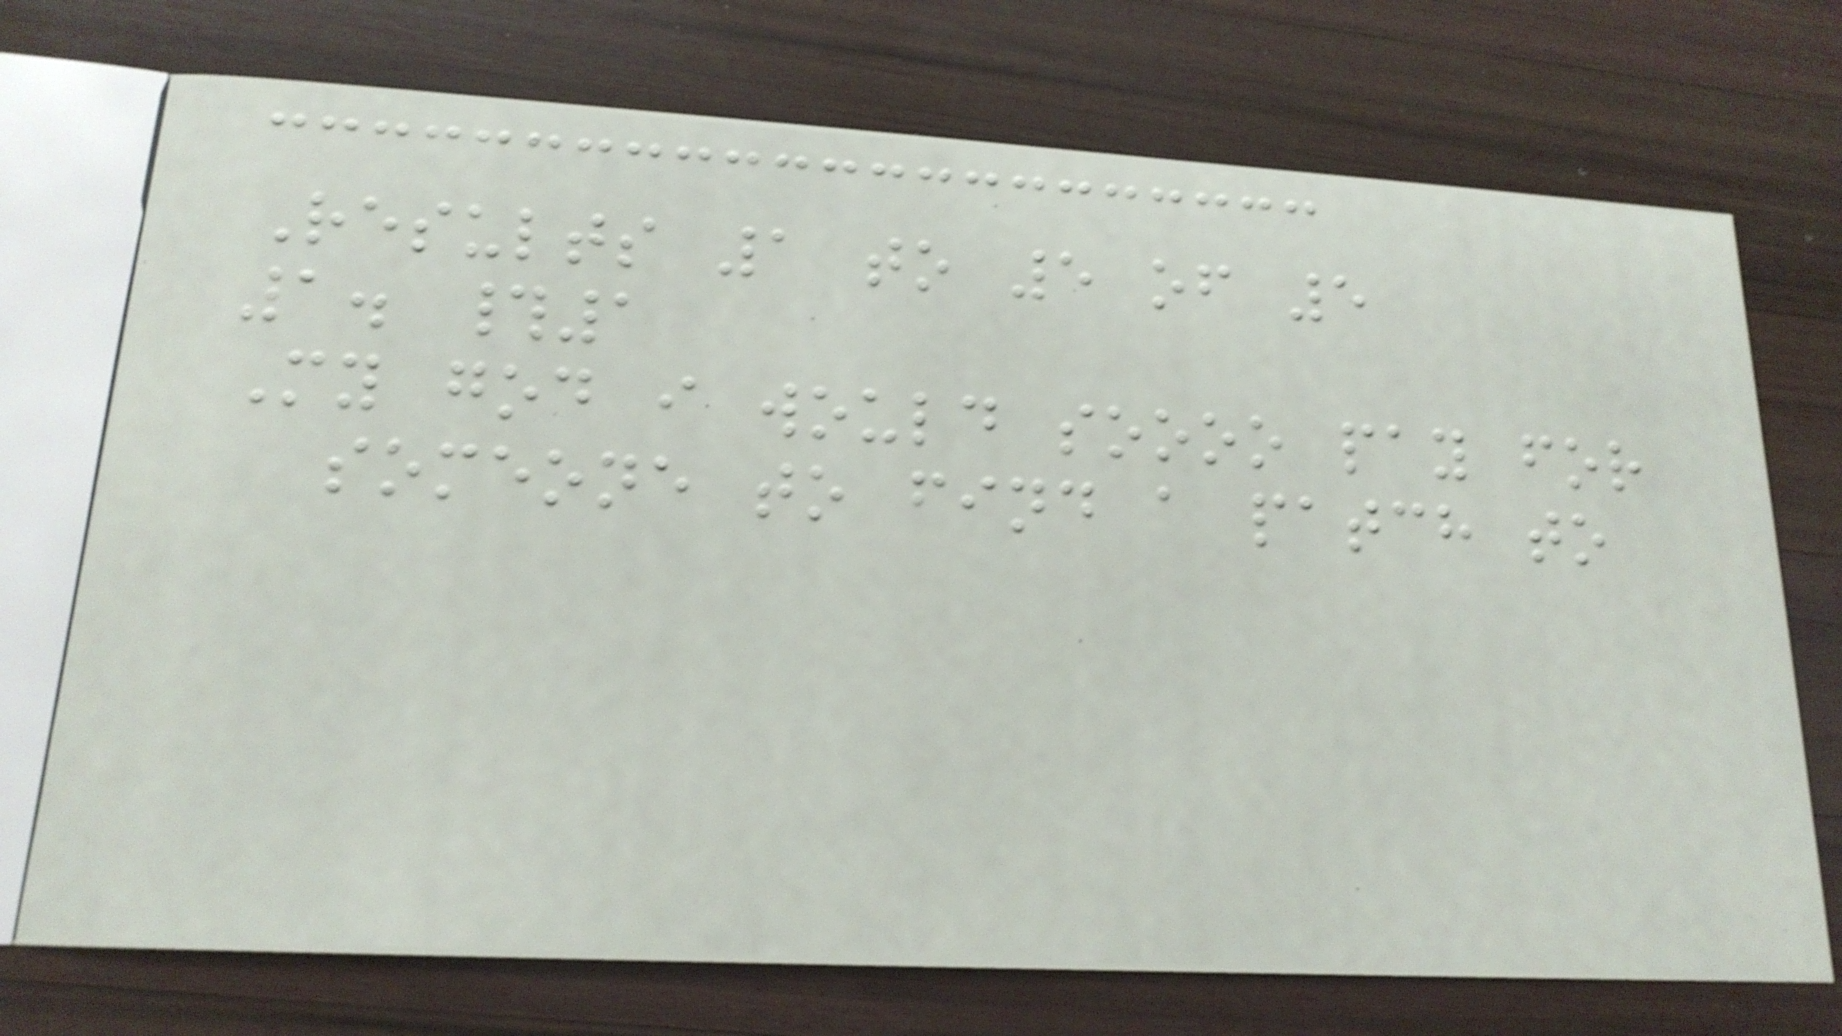Results 1 to 5 of 5
1. #1
My god i would soooo pay for
someone to find a patch to
